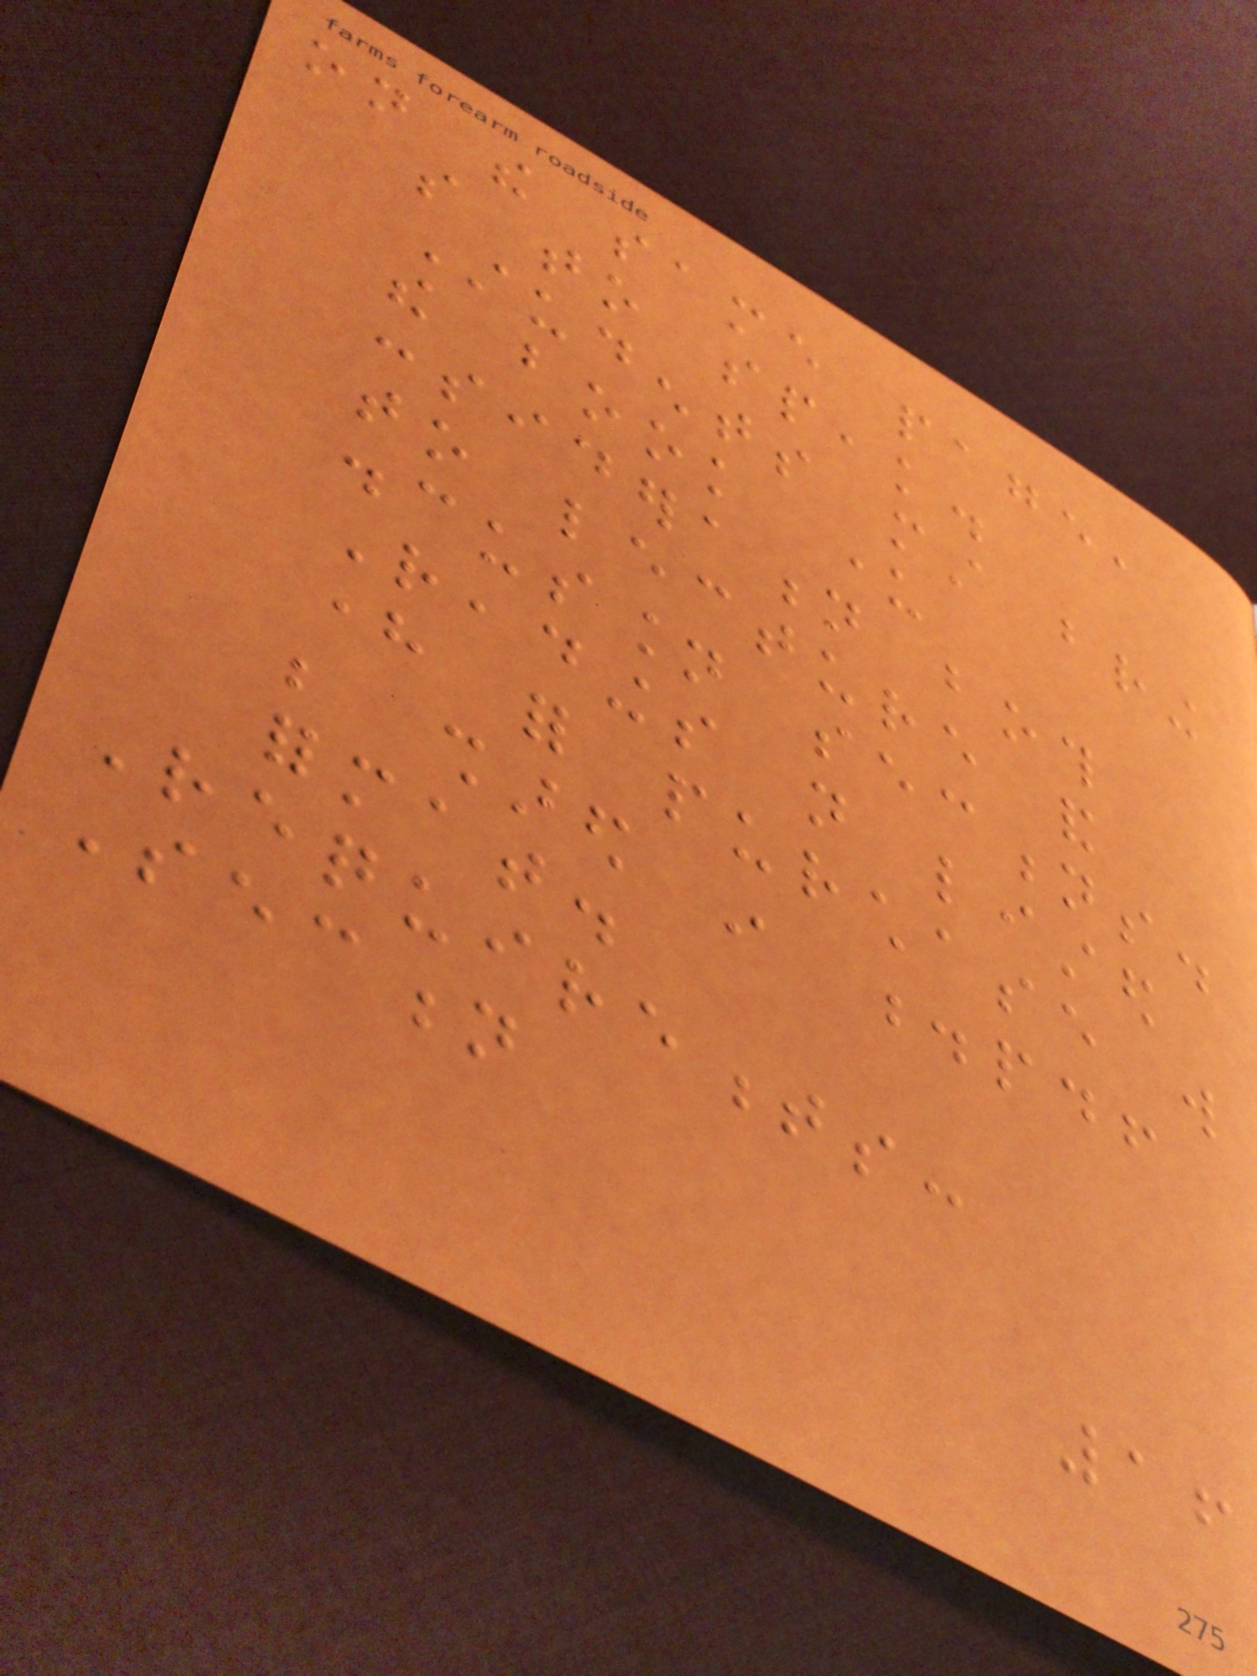on the same page,
so to speak.
Students must bring
the book under
consideration both
to lecture and
discussion sections.
Readings not listed
here for purchase will
be shared in .pdf
format.
Requirements:
Section
16
